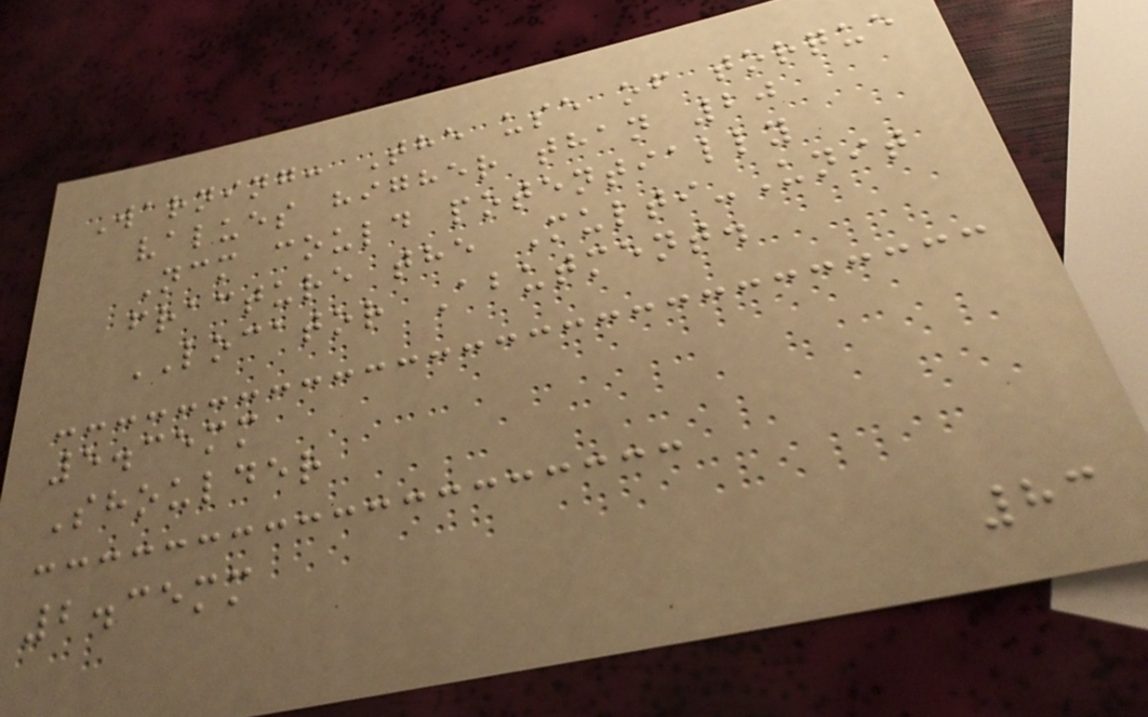Warning: The use of torque
values higher than 20
Ncm could potentially
fracture the Multi-Unit
LOCATOR Abutment.
5.35mm
Shoulder
2.35mm
83
